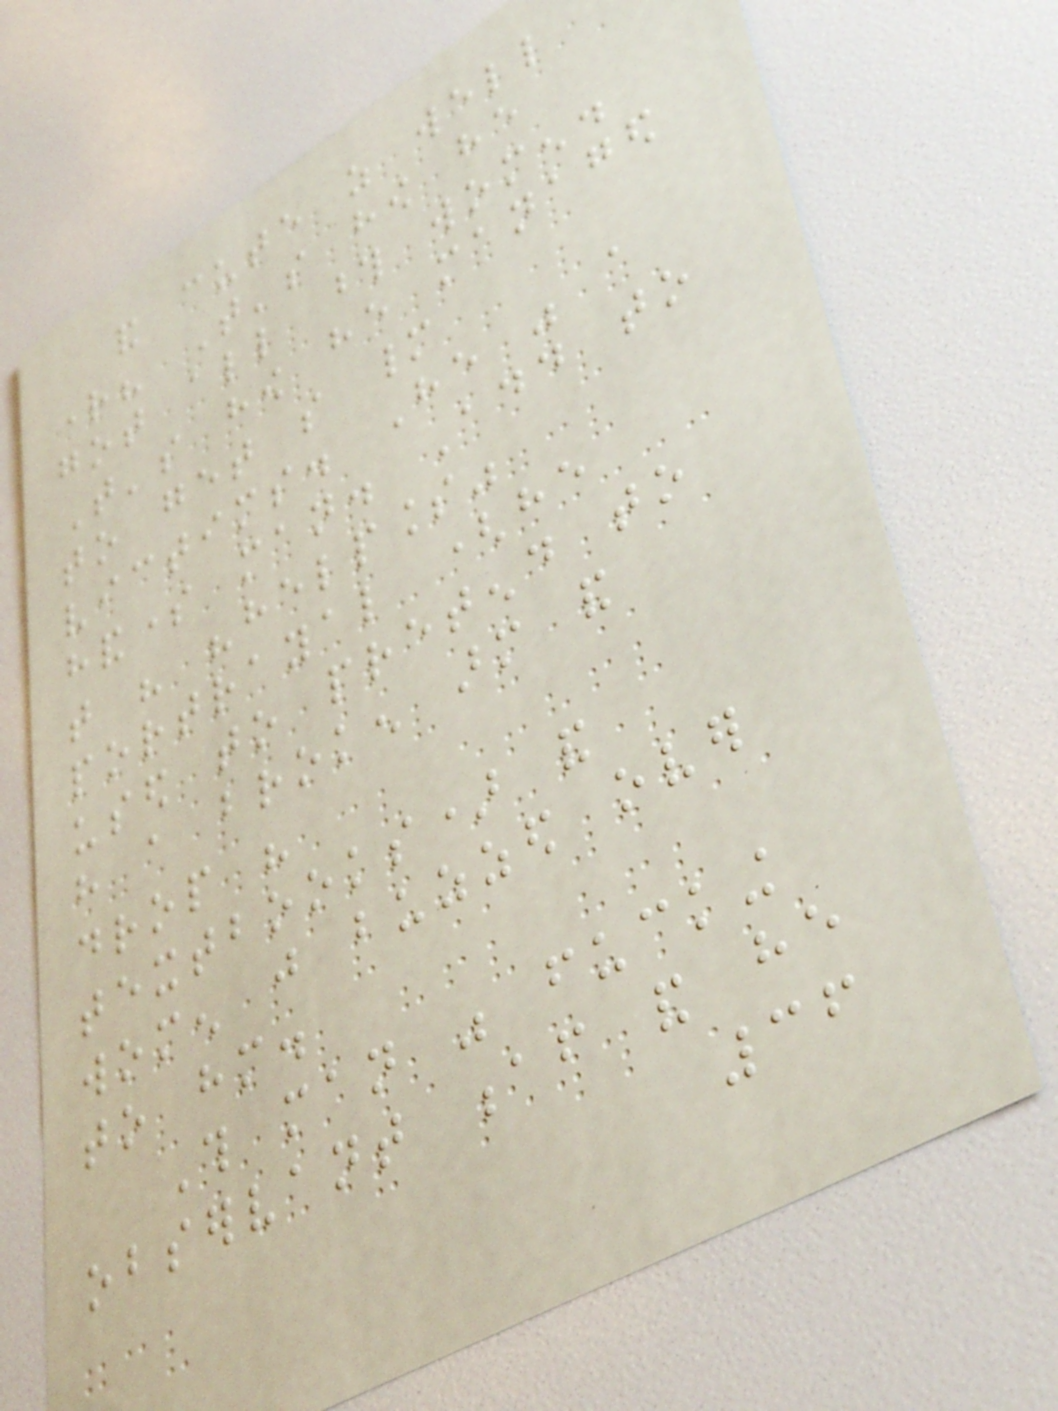and cute as well
right? That's how he
got all those women.
That's how he managed
to get so many
victims. He was a
handsome man. Add to
that his "helpless"
portrayal (he
used to pretend to
have a broken arm and
drop his
textbooks) and
women just buzzed over
to him.
This man was fucking
observant af and he
36
